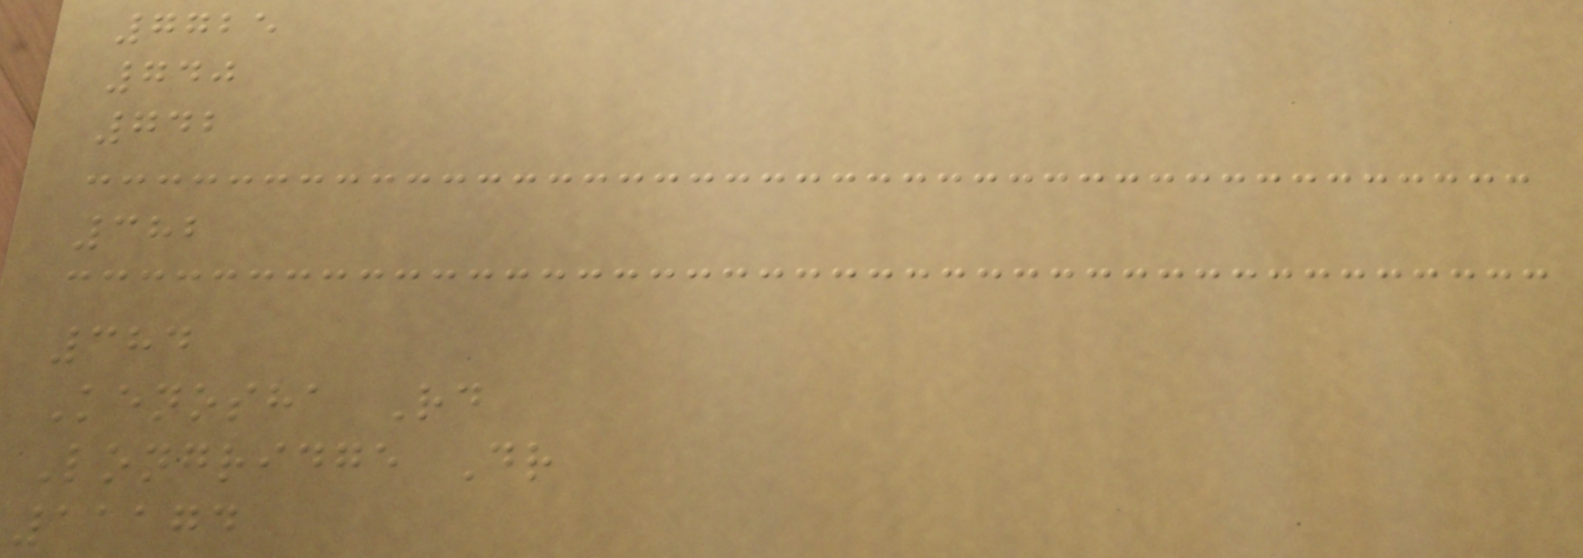7725
740
742
382
384
Kenosha Rd
Longridge Dr
11174
